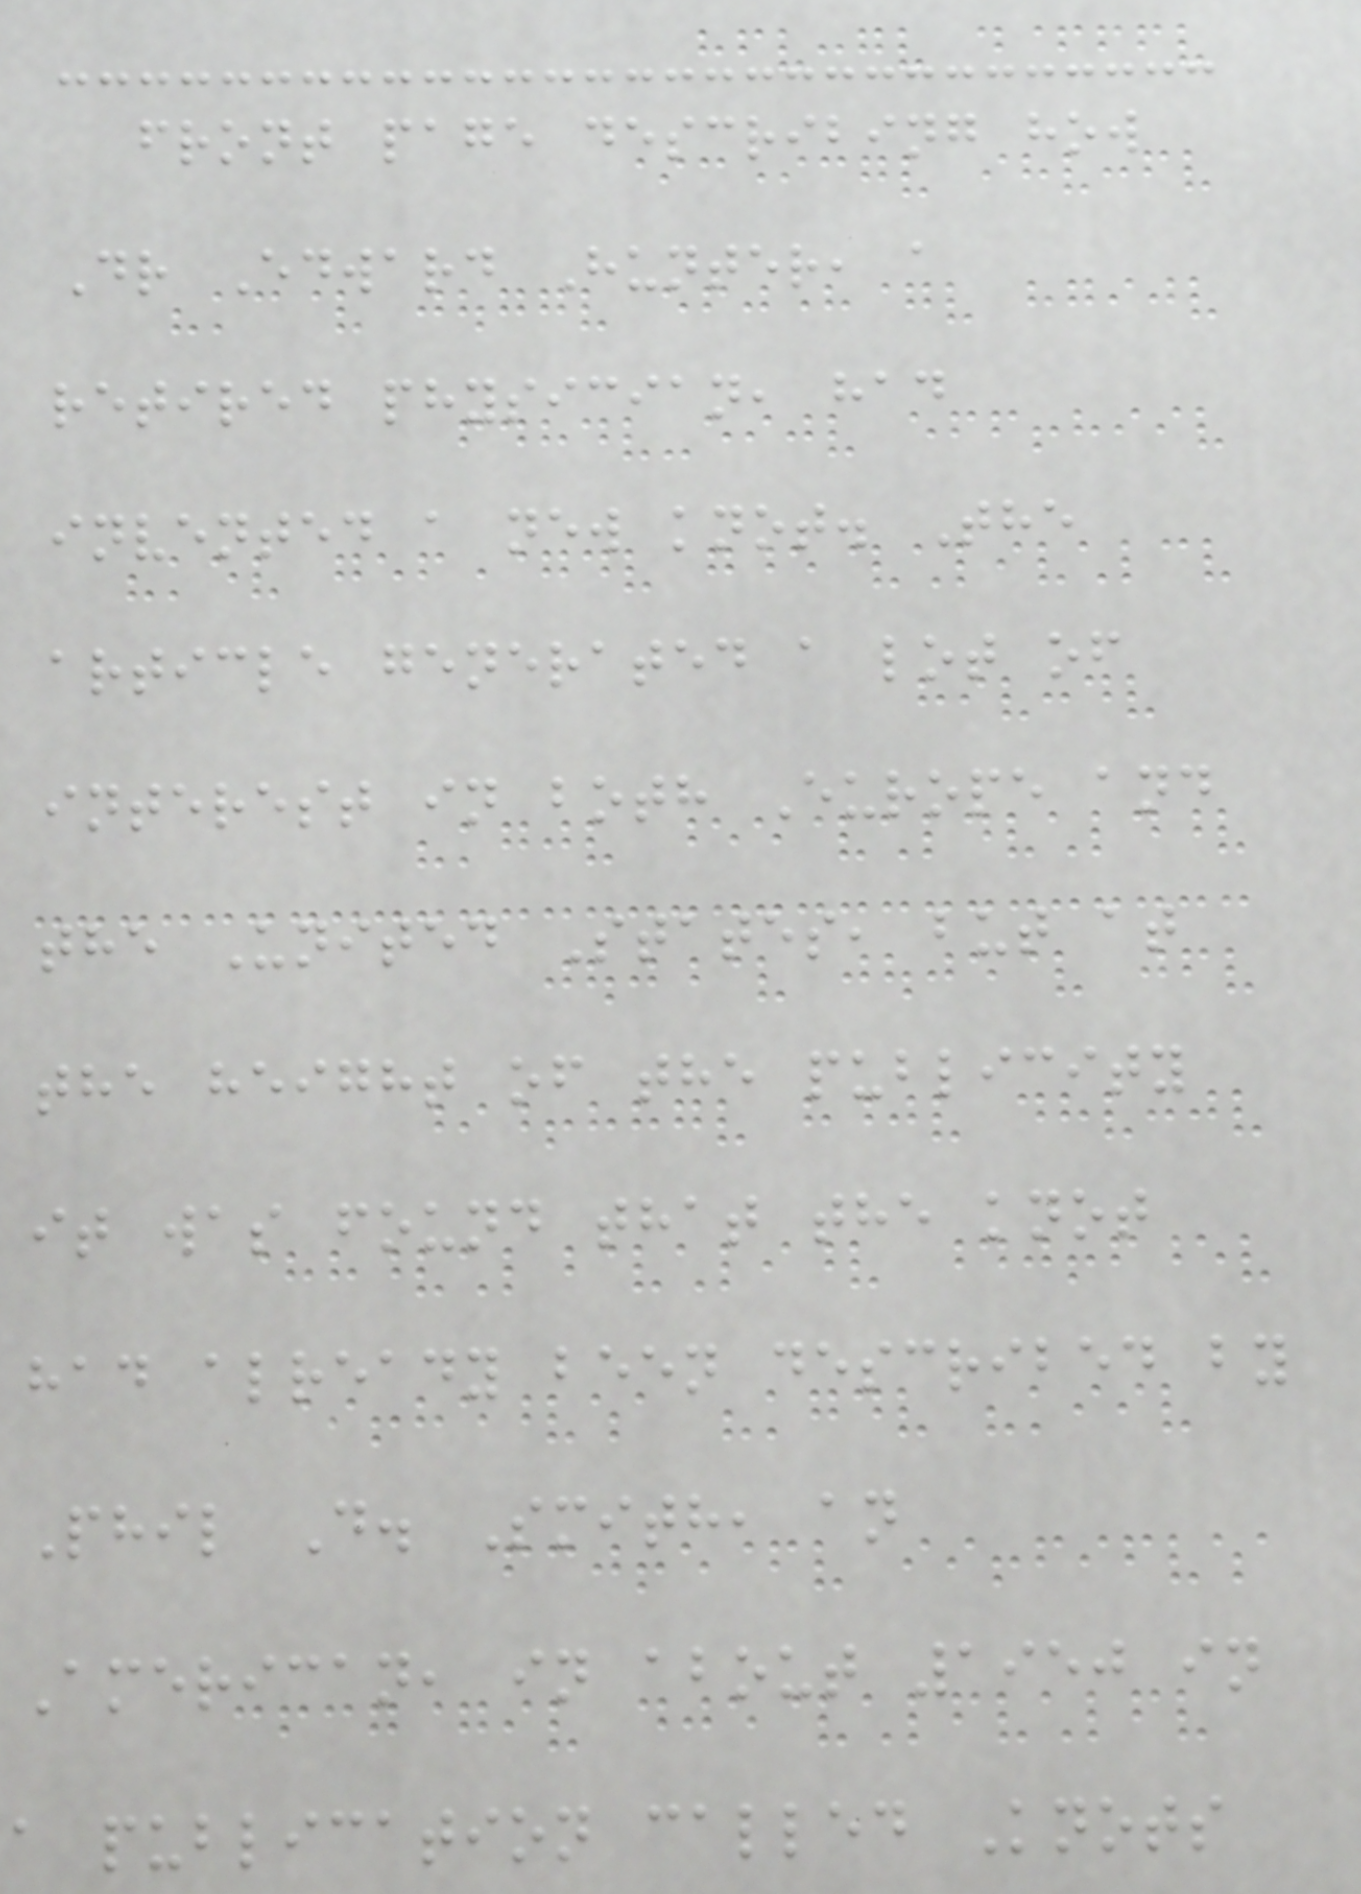front page describing how
Dr Edward Hunter, a
retired physician, had
invented a new knot. The
article generated a lot of
interest in both Europe and
the United States, but at
the height of the publicity
it was found that the knot
had already been described by
Phil D. Smith, an
American, in about 1950 in
a publication called Knots
